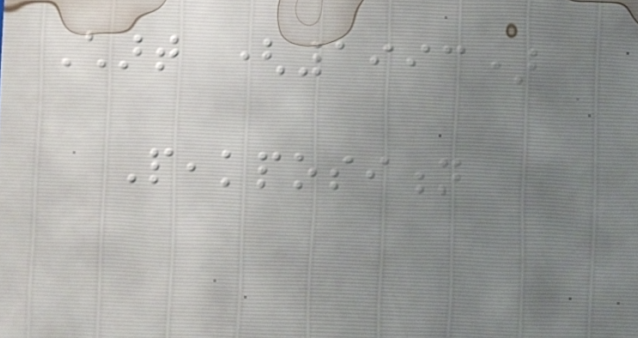Chart (1993)
Peakposition
